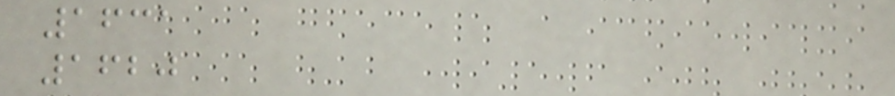1631
1620
